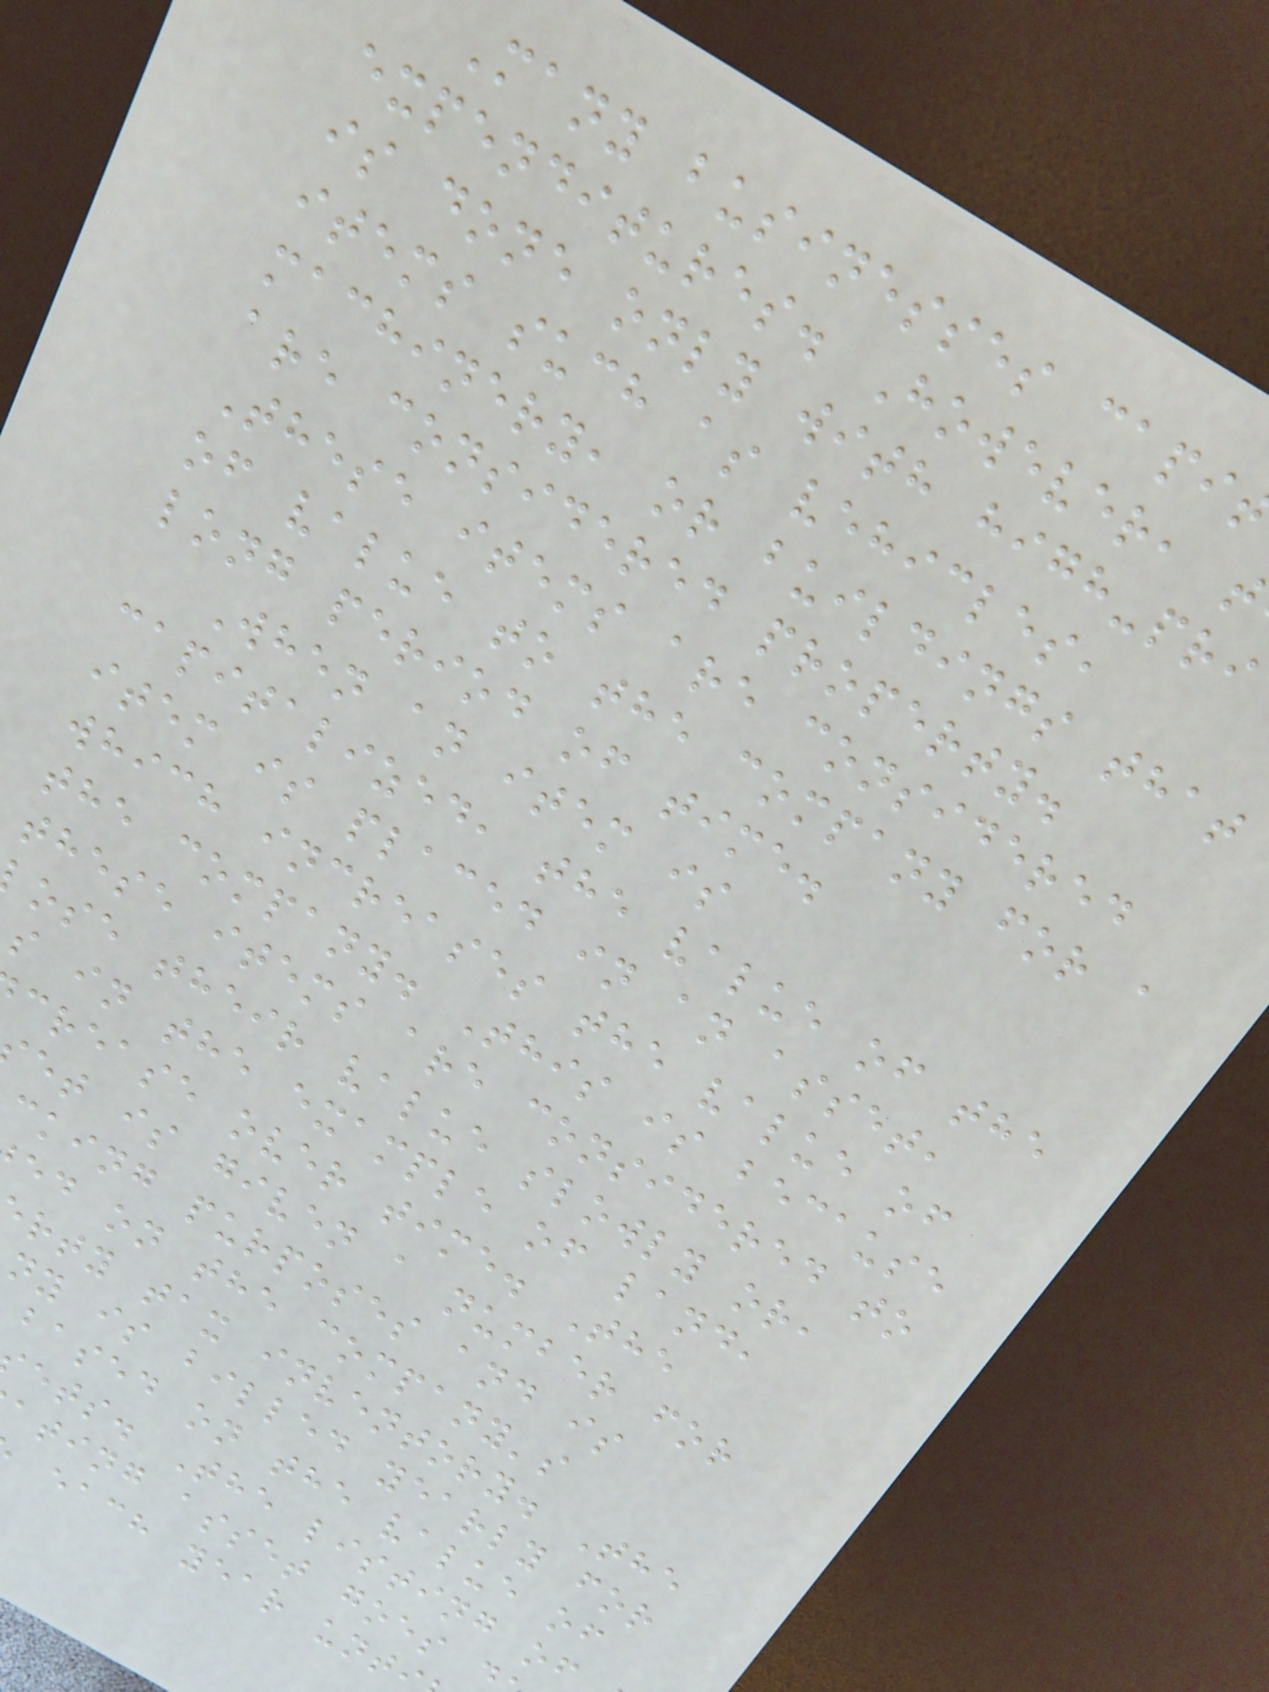Many businesses capi
expenditures. However, t
is done only with high-pri
items such as vehicles,
machinery, or buildings that
are considered property.
These items are considered
of value to the company for a
long period of time.
When an item is
capitalized, the value of the
item is placed in an asset,
which increases the value of
the company. This is because
these items are considered to
ose their value slowly or,
s in the example of land,
crease over time. The
et is given a number for
cking purposes and is
ed on the company's
rty tax inventory. The
ny is billed yearly for
based on the value of
ets. The listing of
ating asset goes d
each year unt
